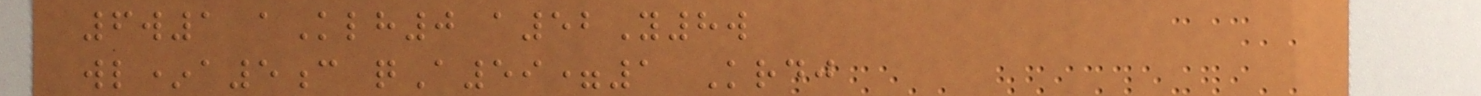6w1 aKlh0 a52Y8w
wl*a5c qA59=1 Krdj
